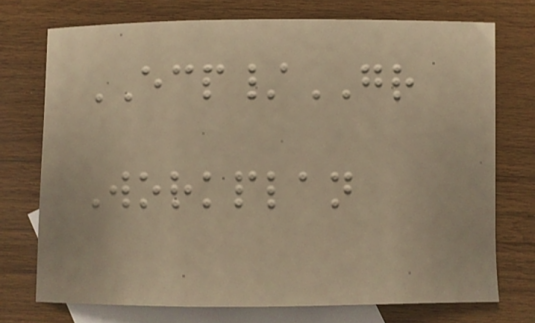ECP/GR
Workplan
